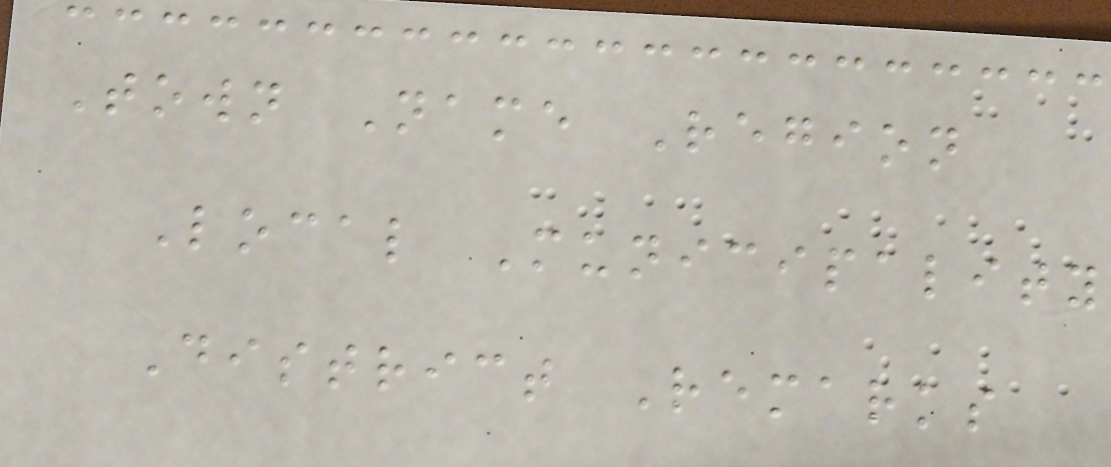Town Name Region
Local Municipality
District Remarks
